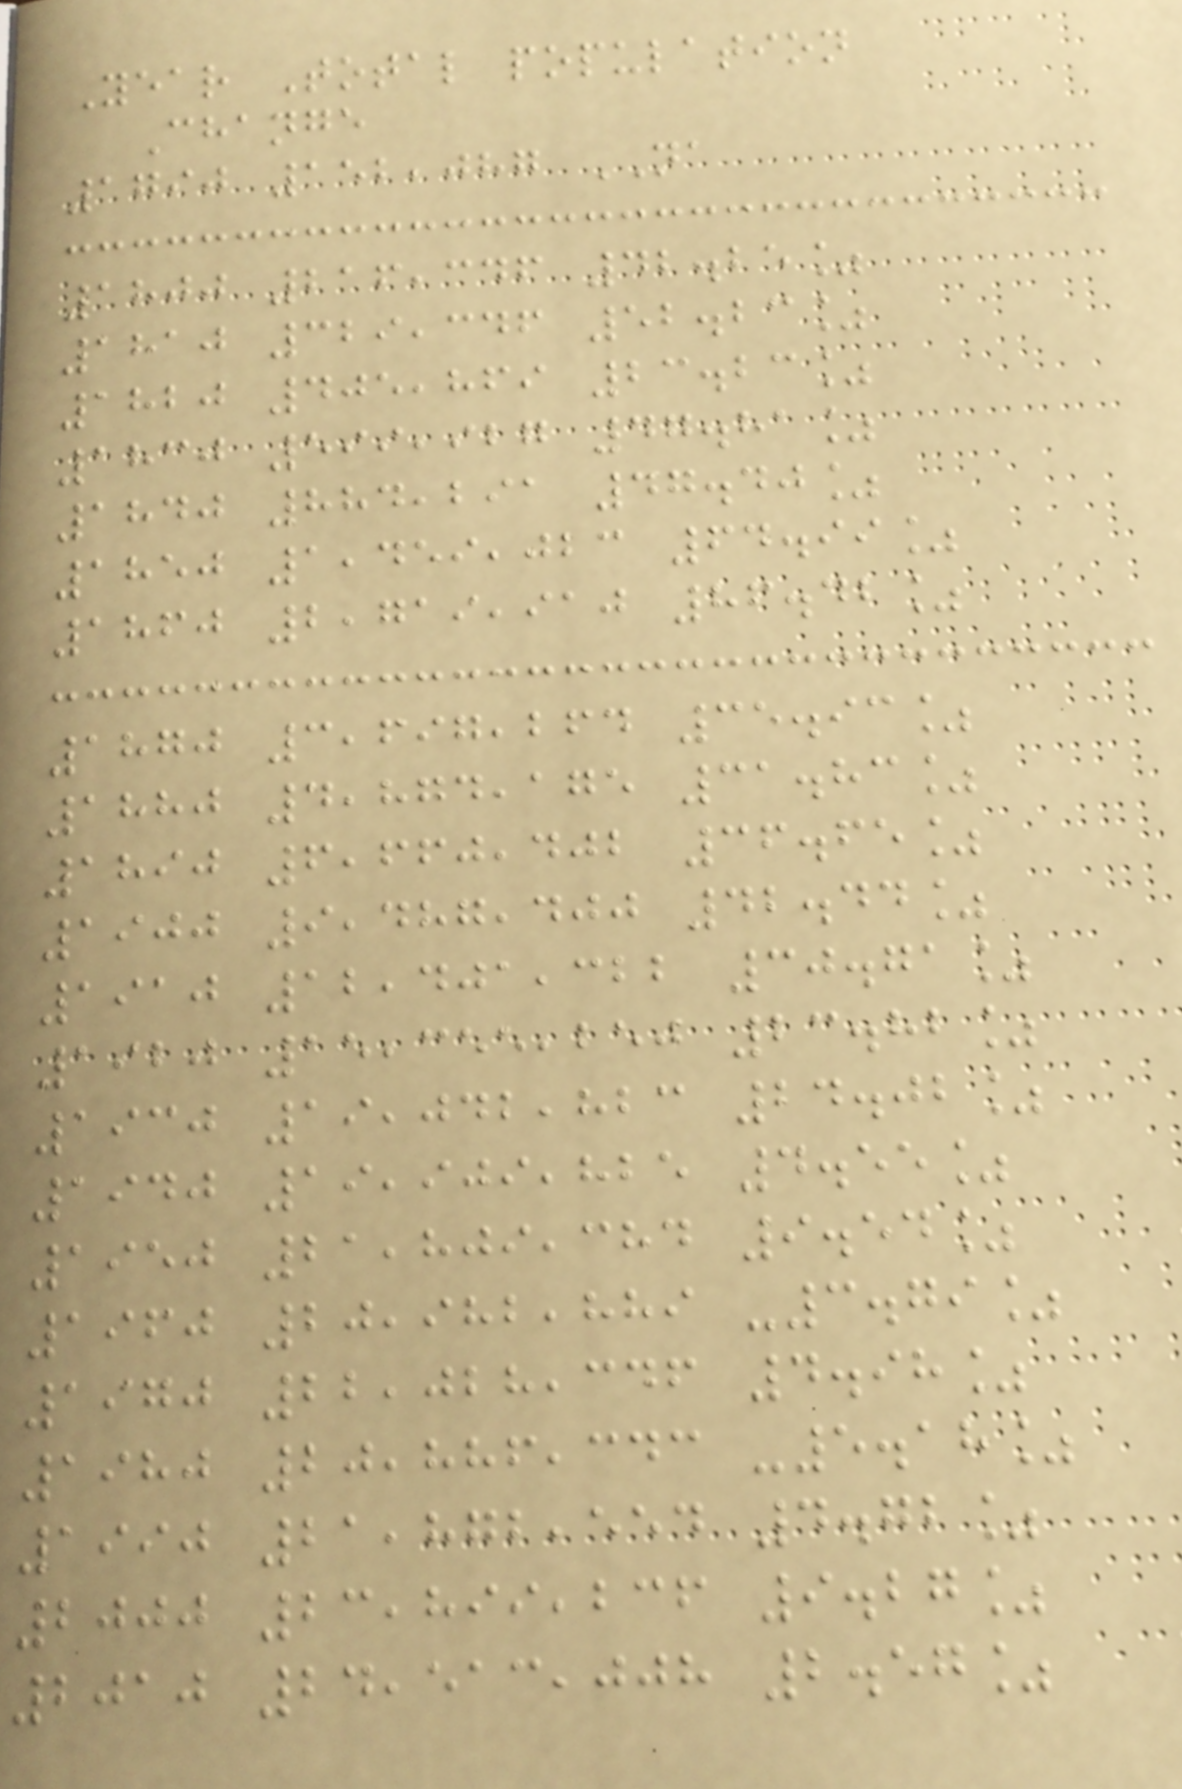Year Total population
Change
1790 152,087 NA
1800 216,346 42.25%
1810 329,346 52.23%
1820 405,869 23.23%
1830 599,927 47.81%
1840 884,291 47.40%
1850 1,459,023 64.99%
1860 2,719,910 86.42%
1870 3,697,264 35.93%
1880 4,874,175 31.83%
1890 6,660,402 36.65%
1900 9,487,400 42.44%
1910 12,401,322 30.71%
1920 15,355,250 23.82%
1930 19,042,823 24.02%
1940 19,909,825 4.55%
1950 21,809,384 9.54%
1960 20,982,889 -3.79%
1970 22,028,346 4.98%
1980 20,886,343 -5.18%
1990 21,872,554 4.72%
2000 23,899,236 9.27%
2010 24,513,008 2.57%
